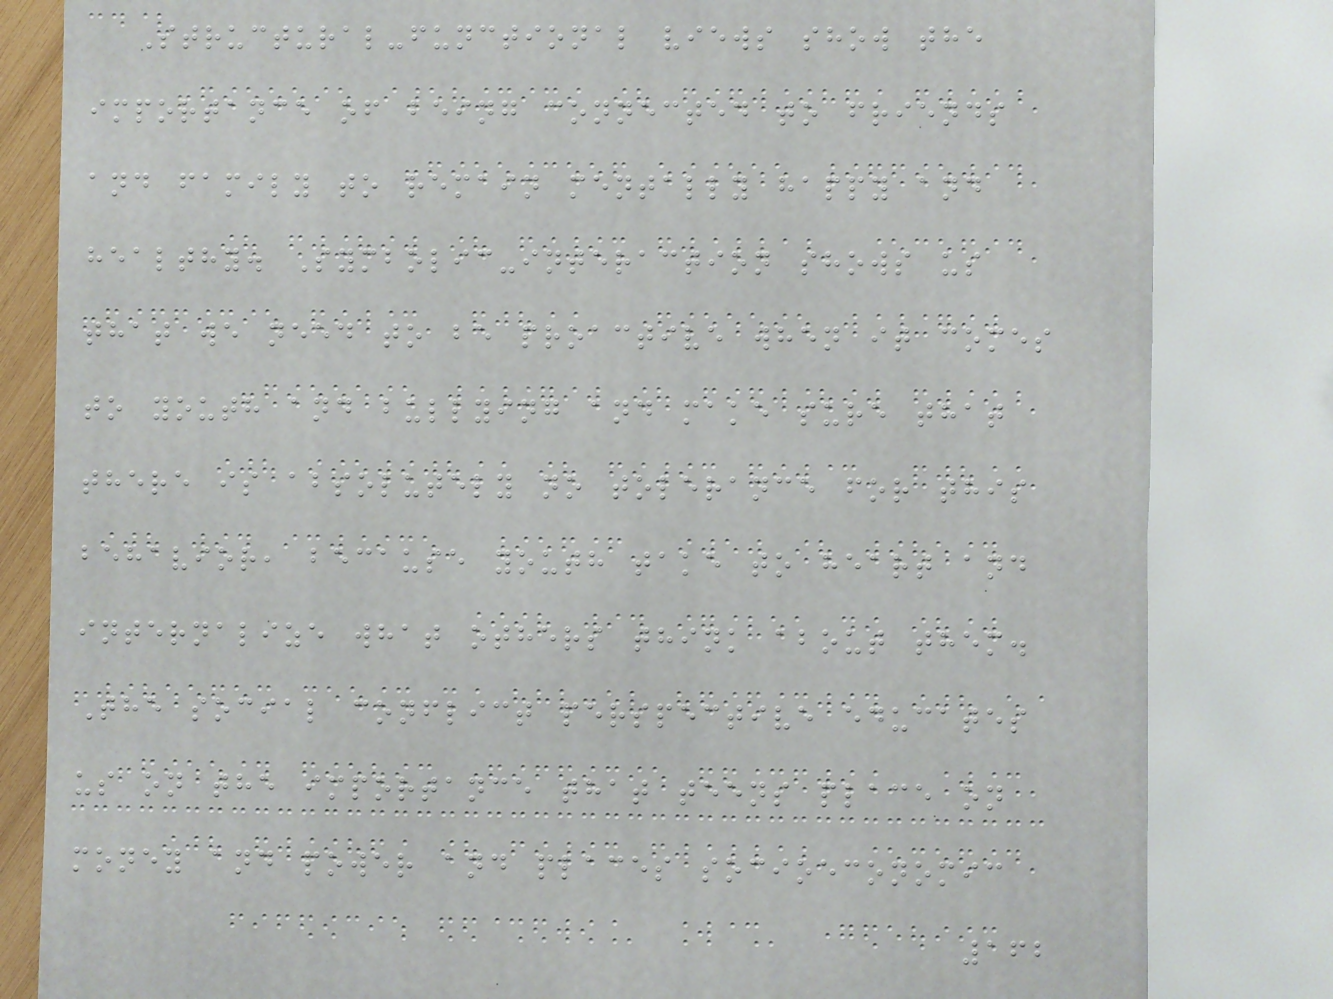Structural-functional views show the
importance of being connected to friends
and family to remain mentally happy and
healthy. Symbolic-interaction shows us
that we need to be proactive when it comes
to youth and bullying and make sure that
there is absolutely no tolerance for this
behavior, because youth take to heart and
internalize what others think about them.
The social conflict perspective educates
us on the importance that teens place on
money and power and places socioeconomic
162
